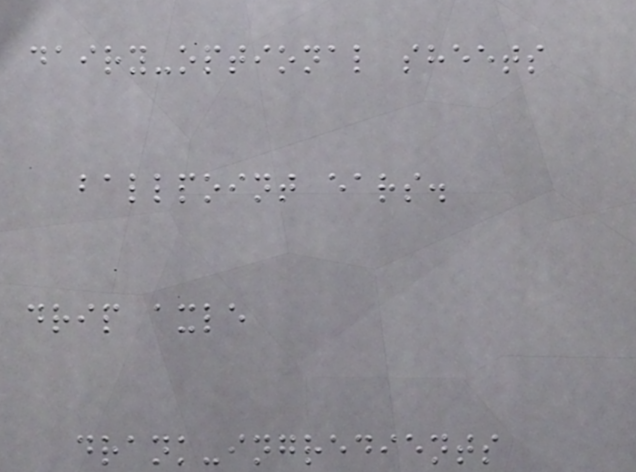dairy-optional sheets
ballpoint ears.
drip axle
drank-ingredients
